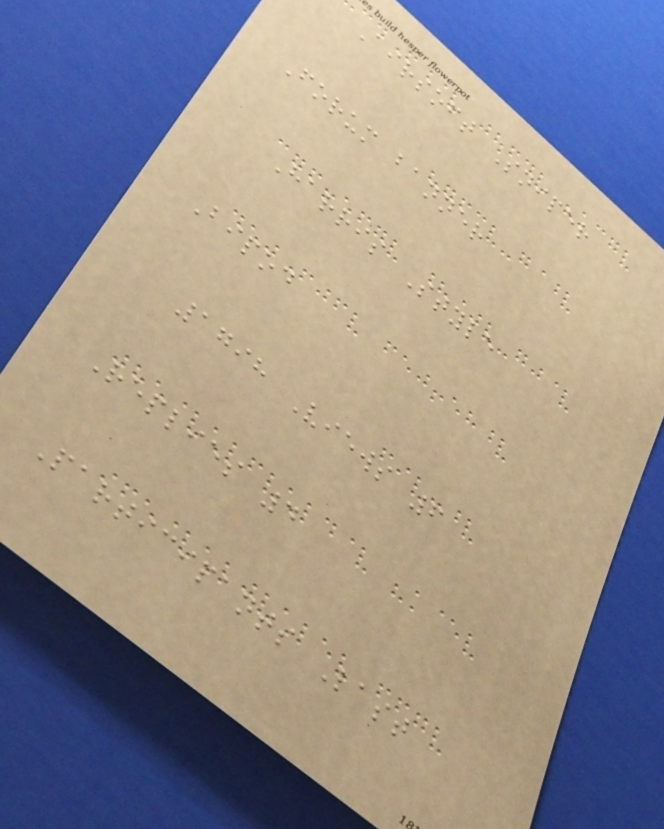Airsoft Sniper
Forum banner
Harris Style
Bipod
1798 Views 6
Replies 4
Participants Last
